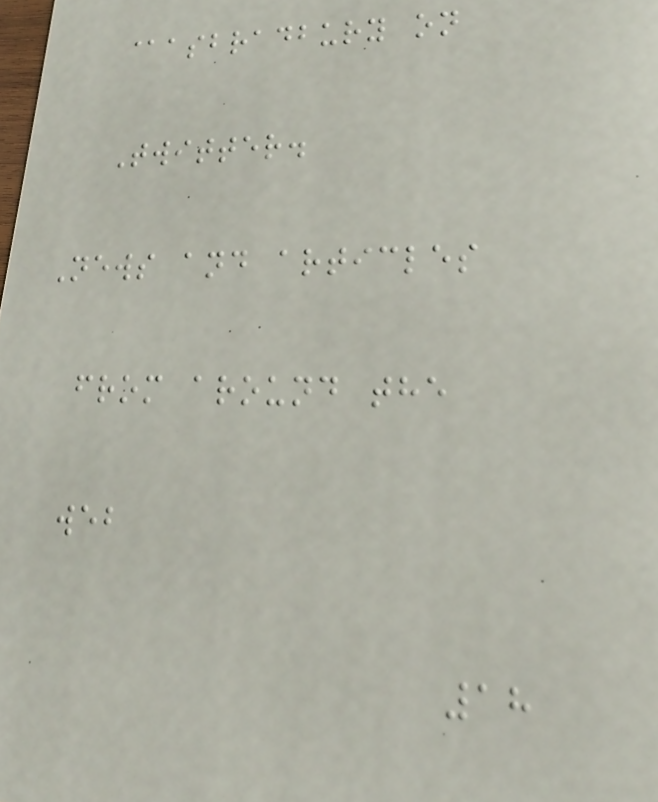@asbradbury on
Twitter.
News and articles
from around the
web
18
